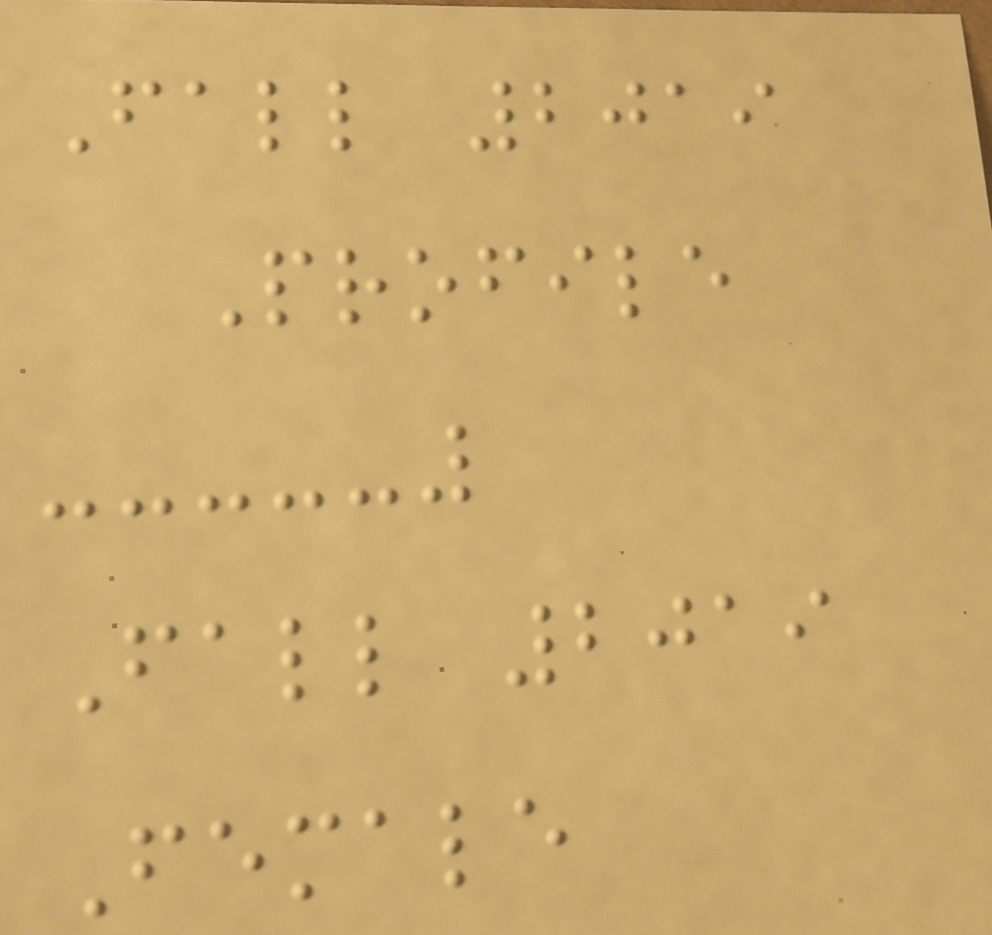Fall 2019
Profile
Fall 2019
Female
